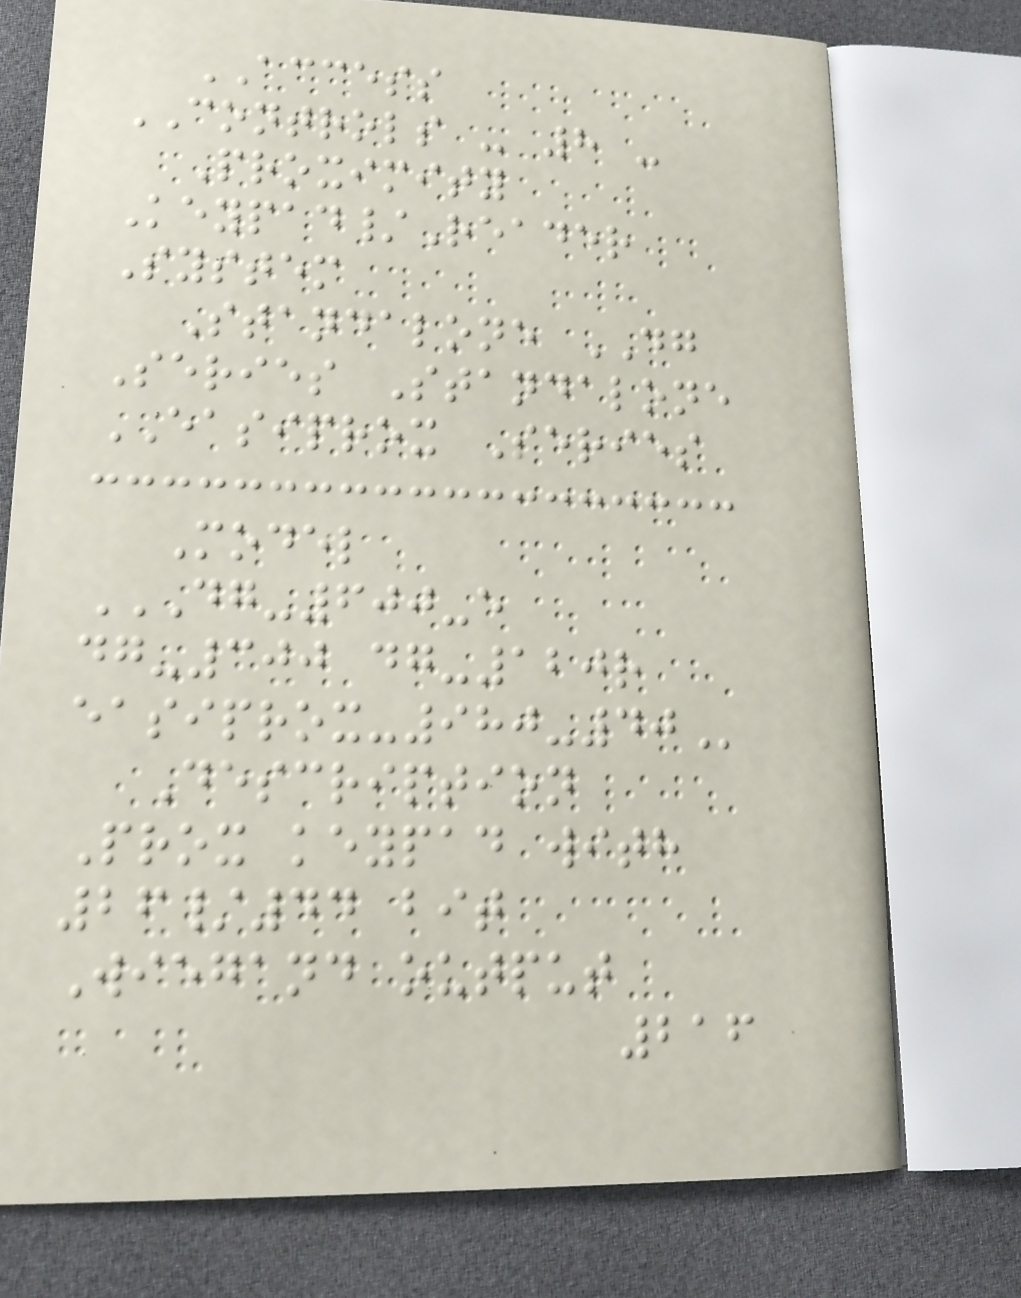ACCESS
CONTROLS - 8 -
Proximity
Keypad/Reader
System
Standalone DG
Series Standalone
EASIPROX Series
Model
DG-600-E
DG-300 DG-120R
EASIPROX-980-40
Description
Prox keypad with
26/44 bit
Wiegand output
216
